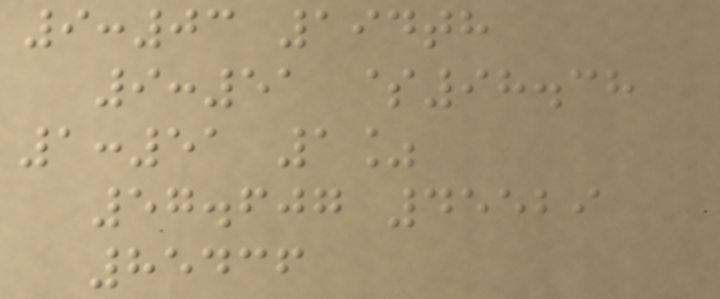9:03 194th
9:51 $98.38
1:51 1%
57.607 45529
85436
